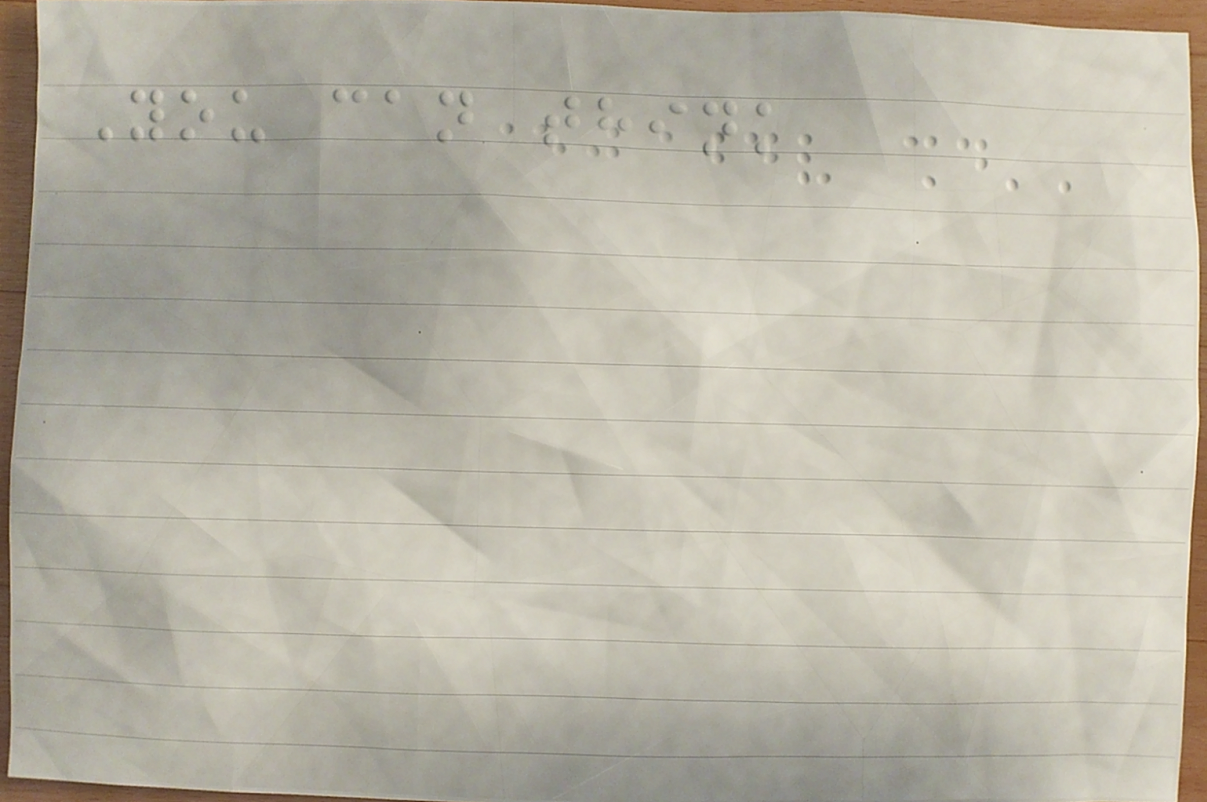You can think
